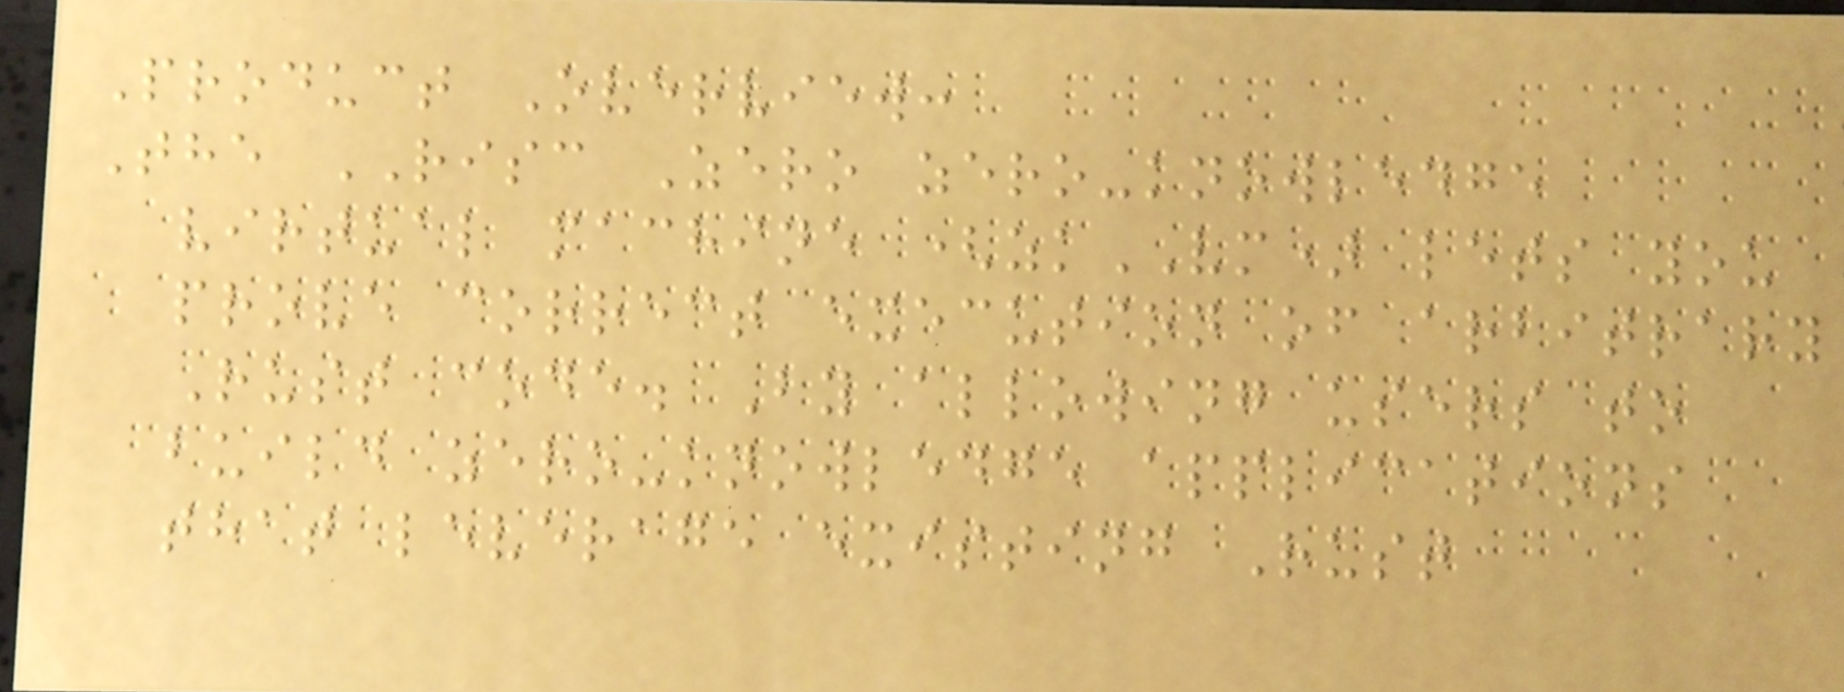Product Overview:
The RISC Zero zero-knowledge
virtual machine (zkVM) lets you
prove correct execution of arbitrary
Rust code. By allowing users to
build zero-knowledge applications
that leverage existing Rust
